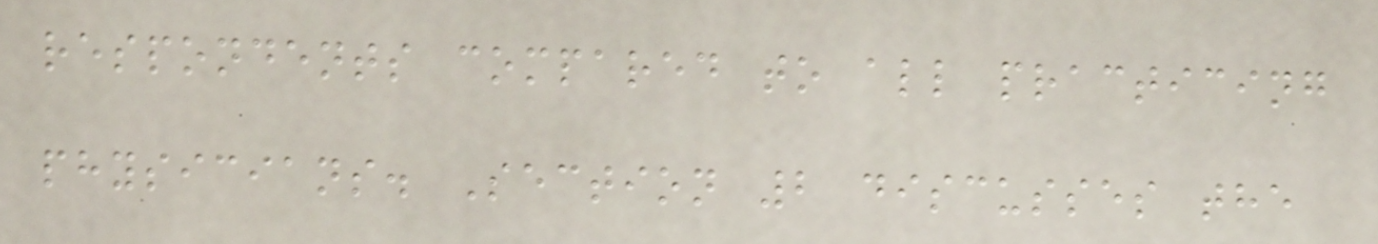respondents compared to all practicing
physicians. Section 2 discusses the
